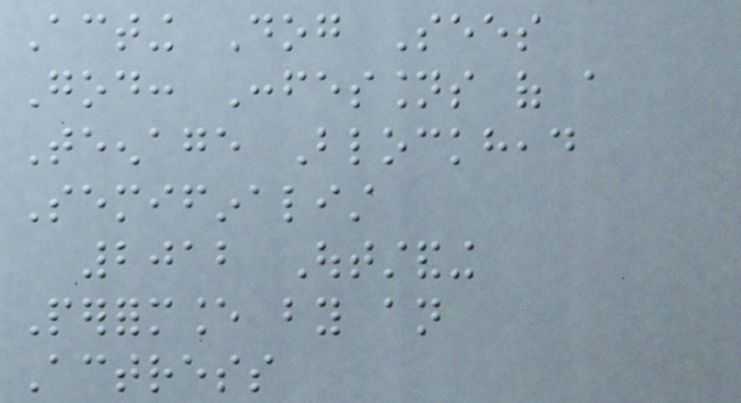Acting Dog Sees
God: Confessions of a
Teenage Blockhead
Semifinalist
2012 Outstanding
Performance by an
Actress
